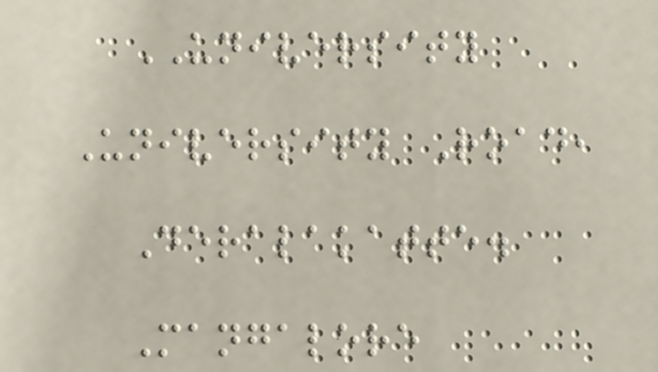UNIVERSITY
University Road,
Deralakatte.
Mangalore
